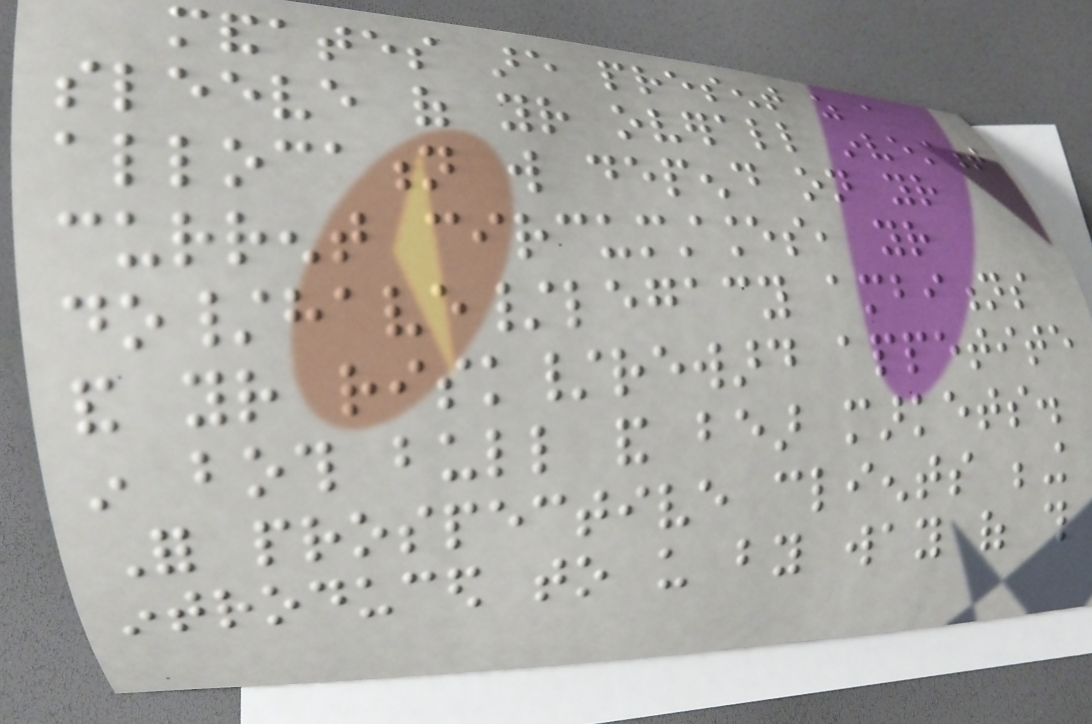mandates are present as a
sleeve of your overall investment
allocation will depend on your
current circumstances, your
do/have/legacy ambitions
and your risk/reward appetite
in both bull and bear markets.
For prospective clients being
introduced to us by way of this
